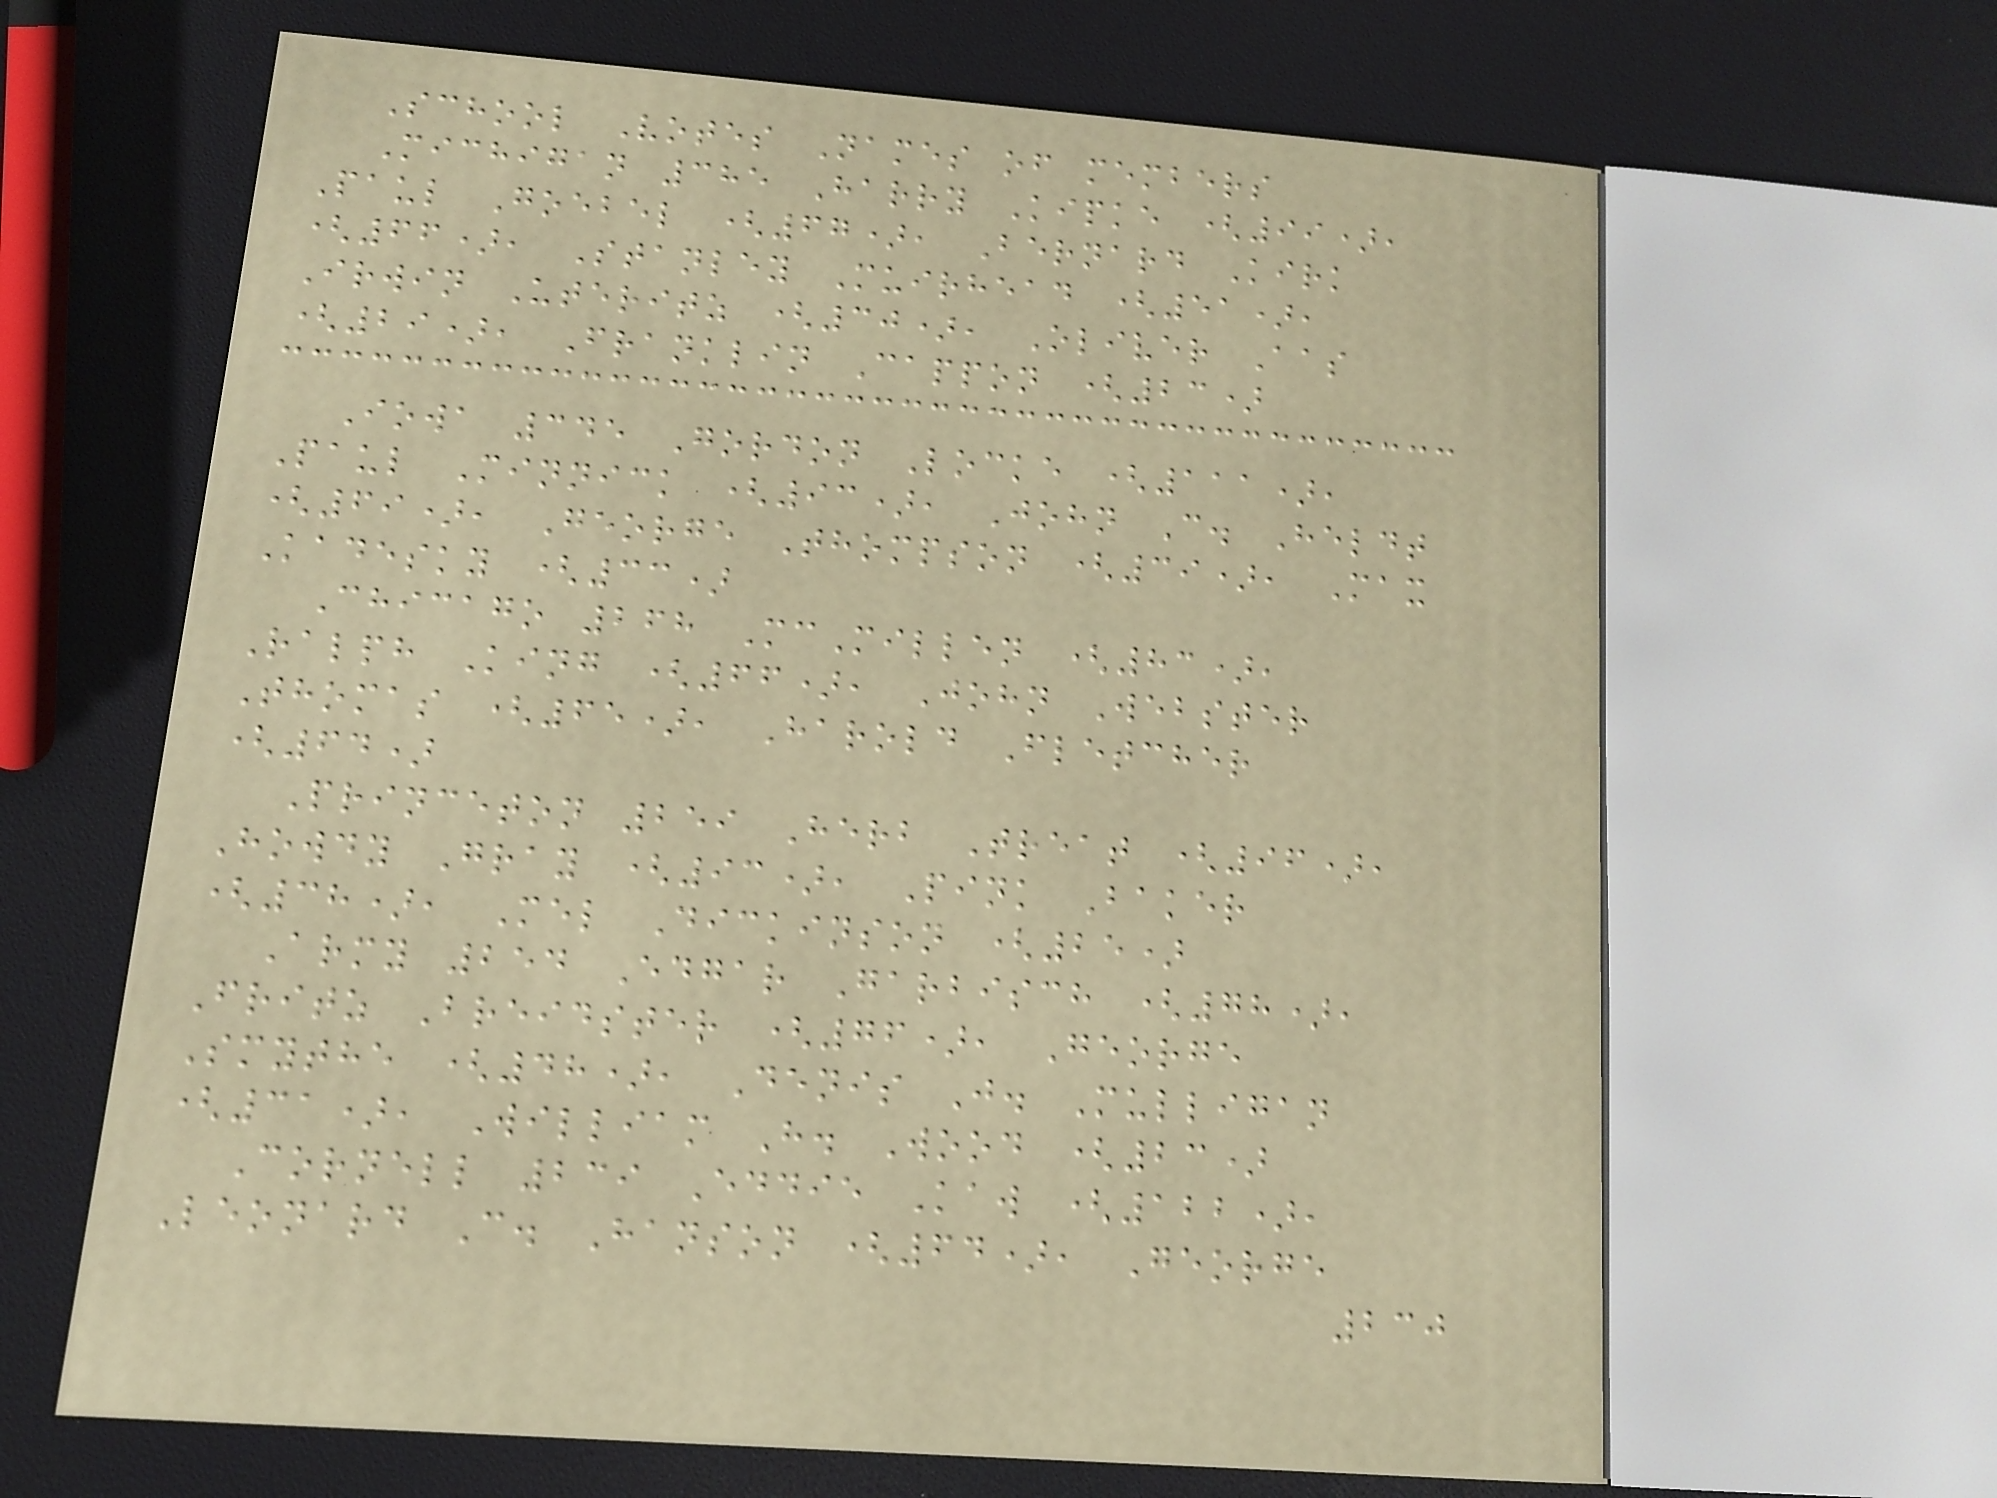School Votes Names of members
Michigan 385 Harry Kipke (99),
Paul Goebel (67), Bernard Kirk
(66), Stanley Muirhead (51),
Irwin Uteritz (30), Oliver Aas
(29), Franklin Cappon (23)
Iowa 345 Gordon Locke (111),
Paul Minnick (93), John C. Heldt
(69), George Thompson (39), Max
Kadesky (33)
Chicago 268 McMillen (83),
Ralph King (66), John Webster
Thomas (65), Harold Fletcher
(64)
Princeton 259 Herb Treat (96),
Howdy Gray (93), Pink Baker
(38), Mel Dickinson (25)
Army 254 Edgar Garbisch (78),
Fritz Breidster (76), George
Smythe (48), Denis J. Mulligan
(31), William H. Wood (23)
Cornell 239 Eddie Kaw (122),
Leonard C. Hanson (64), George
230
